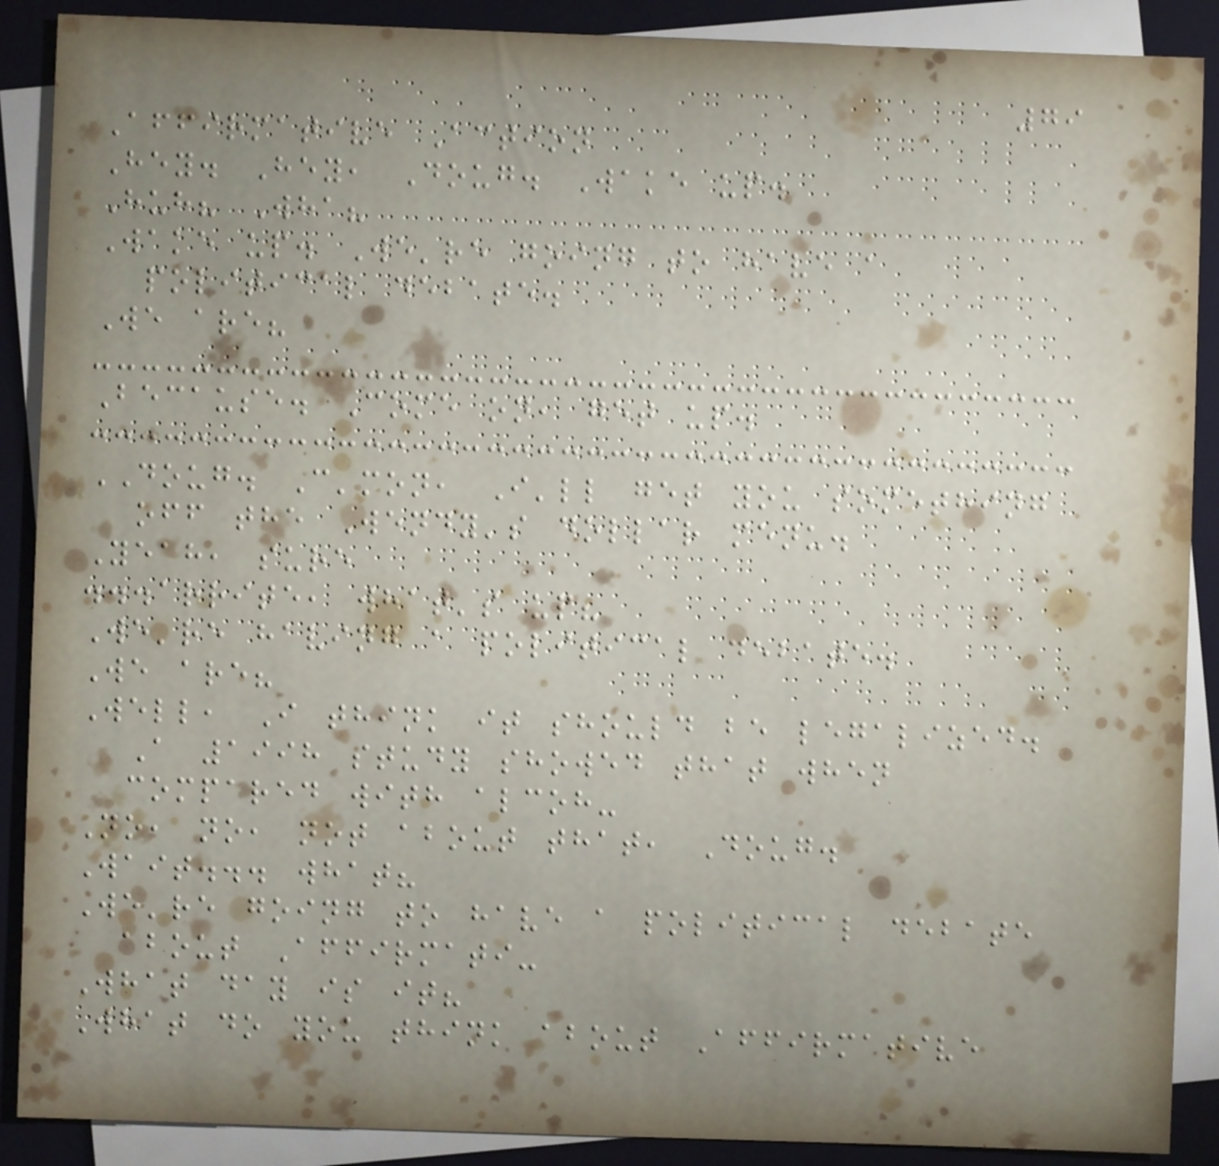79
Affirmative Action
Hey. Hey, Doug. Wake up.
Huh? Wha?
Wake up. We're going to have a
political debate.
We are?
Because. Come on, get up.
DOUG. C'mon, I'll get you something
off the Wendy's dollar menu.
Yeah, sure
...arrite, what's up?
We're having a political debate.
We are?
Well, I think it should be legalized.
A 1998 study showed that when
compared with alcoh-
No, no, not about that, Doug.
Wait... what?
We're going to have a political debate
about Affirmati-
What day is it?
What do you think about Affirmative
